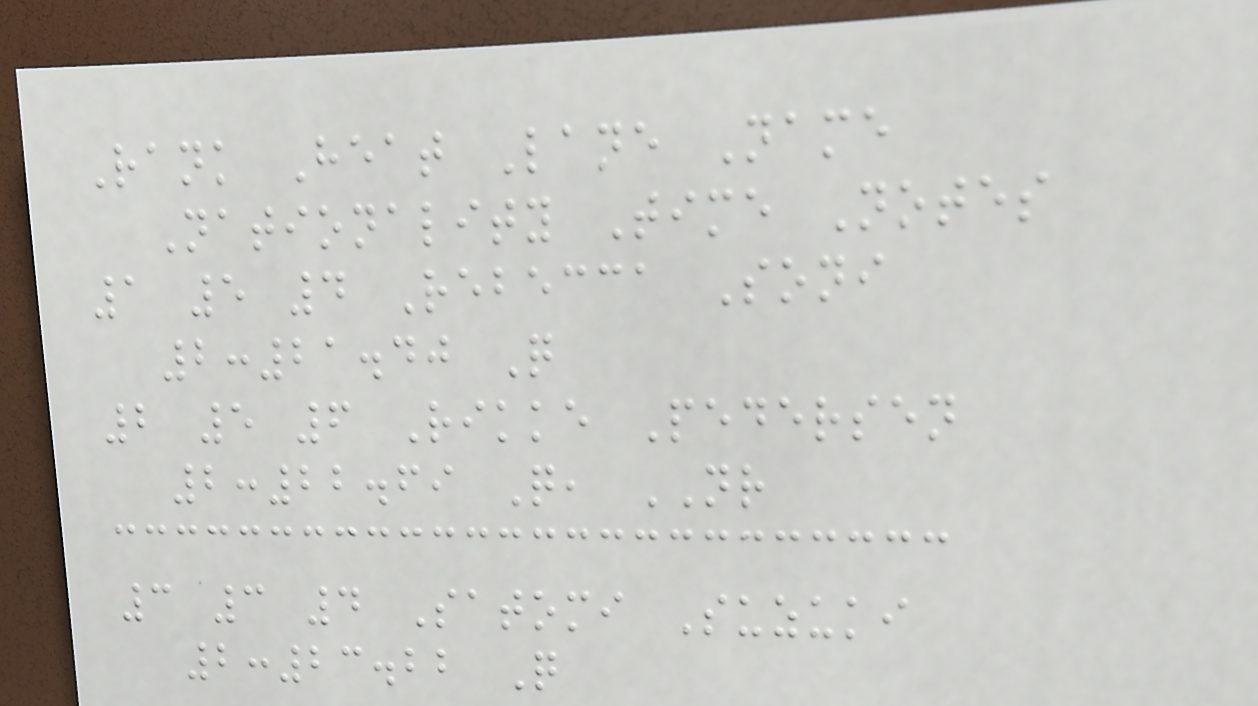Rank Heat Lane Name
Nationality Time Notes
1 5 4 Rebecca Soni
2:21.40 Q
2 5 6 Rikke Pedersen
2:22.69 Q, NR
3 3 4 Satomi Suzuki
2:23.22 Q
